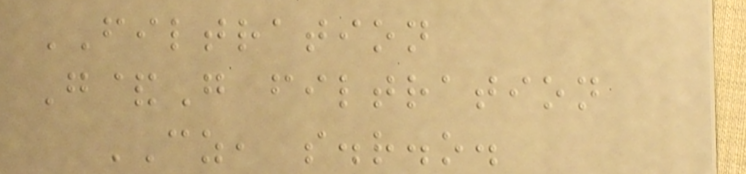FILTRATION
G&G filtration
CZ, s.r.o.
